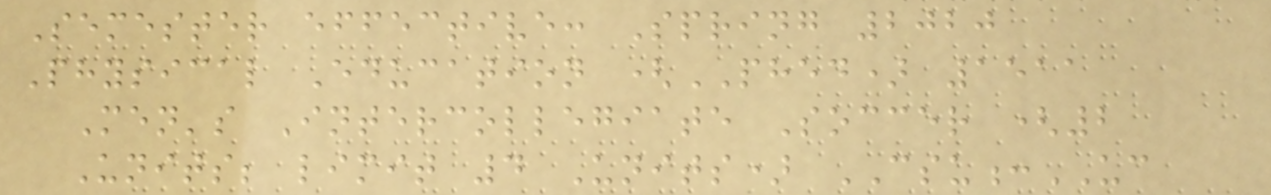Semester effective: Spring 2020
Physical Education (PHED) 1511
Men's Intercollegiate Soccer (2
Units; limit 4 Units) CSU:UC
